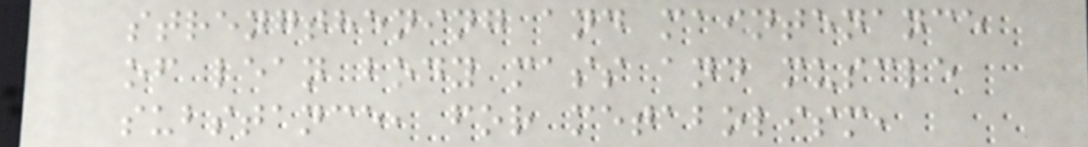strengthening and maintenance
of lean body mass and muscle
substance, for metabolism,
